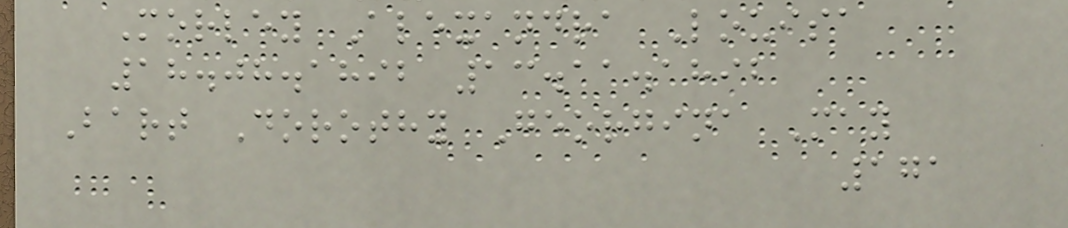Morley Alexandra Louisa
18.08.1892 13.11.1892
Bart Dorothy Georgina May
171
